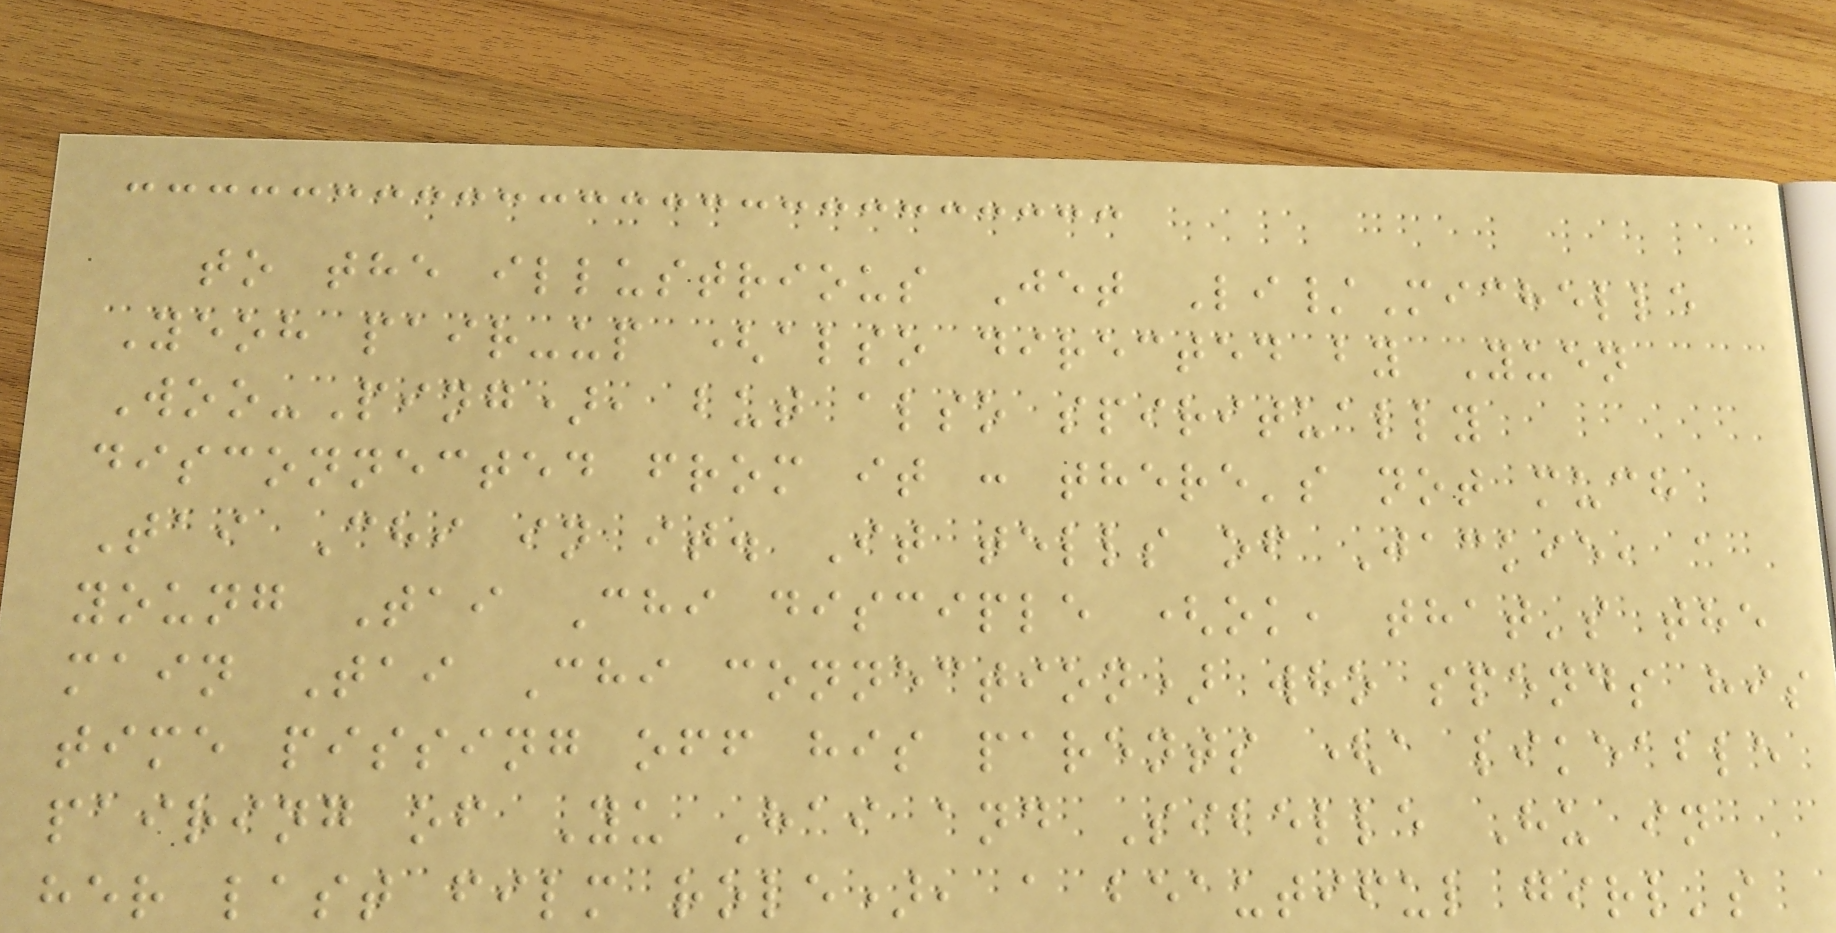to the illustrious Jet Li/Michelle
Yeoh pair-up (also directed by Yuen
Woo-Ping), but also spiritually
disconnected from it : there's not much
Tai Chi in it. It tells of Jackie, a
young Tai Chi disciple (ok, that's the
main Tai Chi connection) who spends his
time pissing off his parents (a likeable
pairing of Yu Hai and Sibelle Hu in
her last film role), a beautiful girl's
